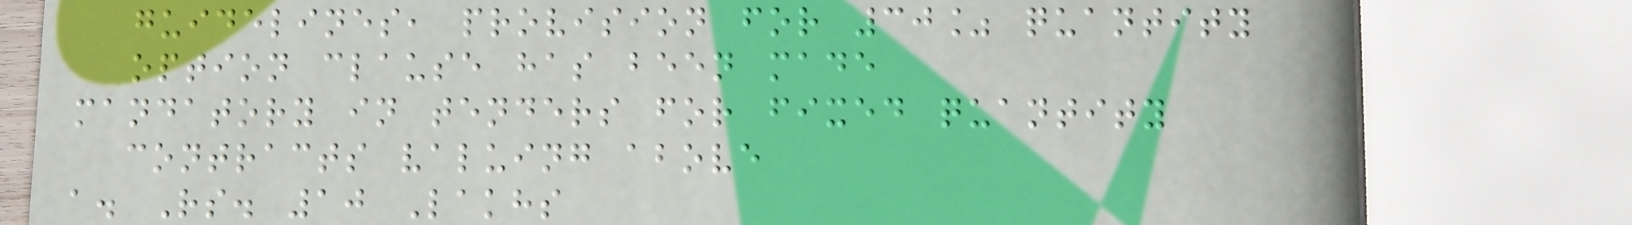guidelines, provision for 30% quantity
option clause has been made
mandatory in tenders for fixed quantity
contracts valuing above
a. Rs. 10 Lakhs
